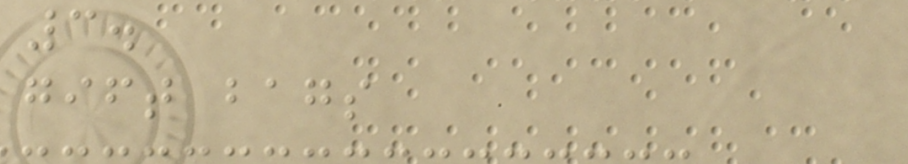3.
gift bags
